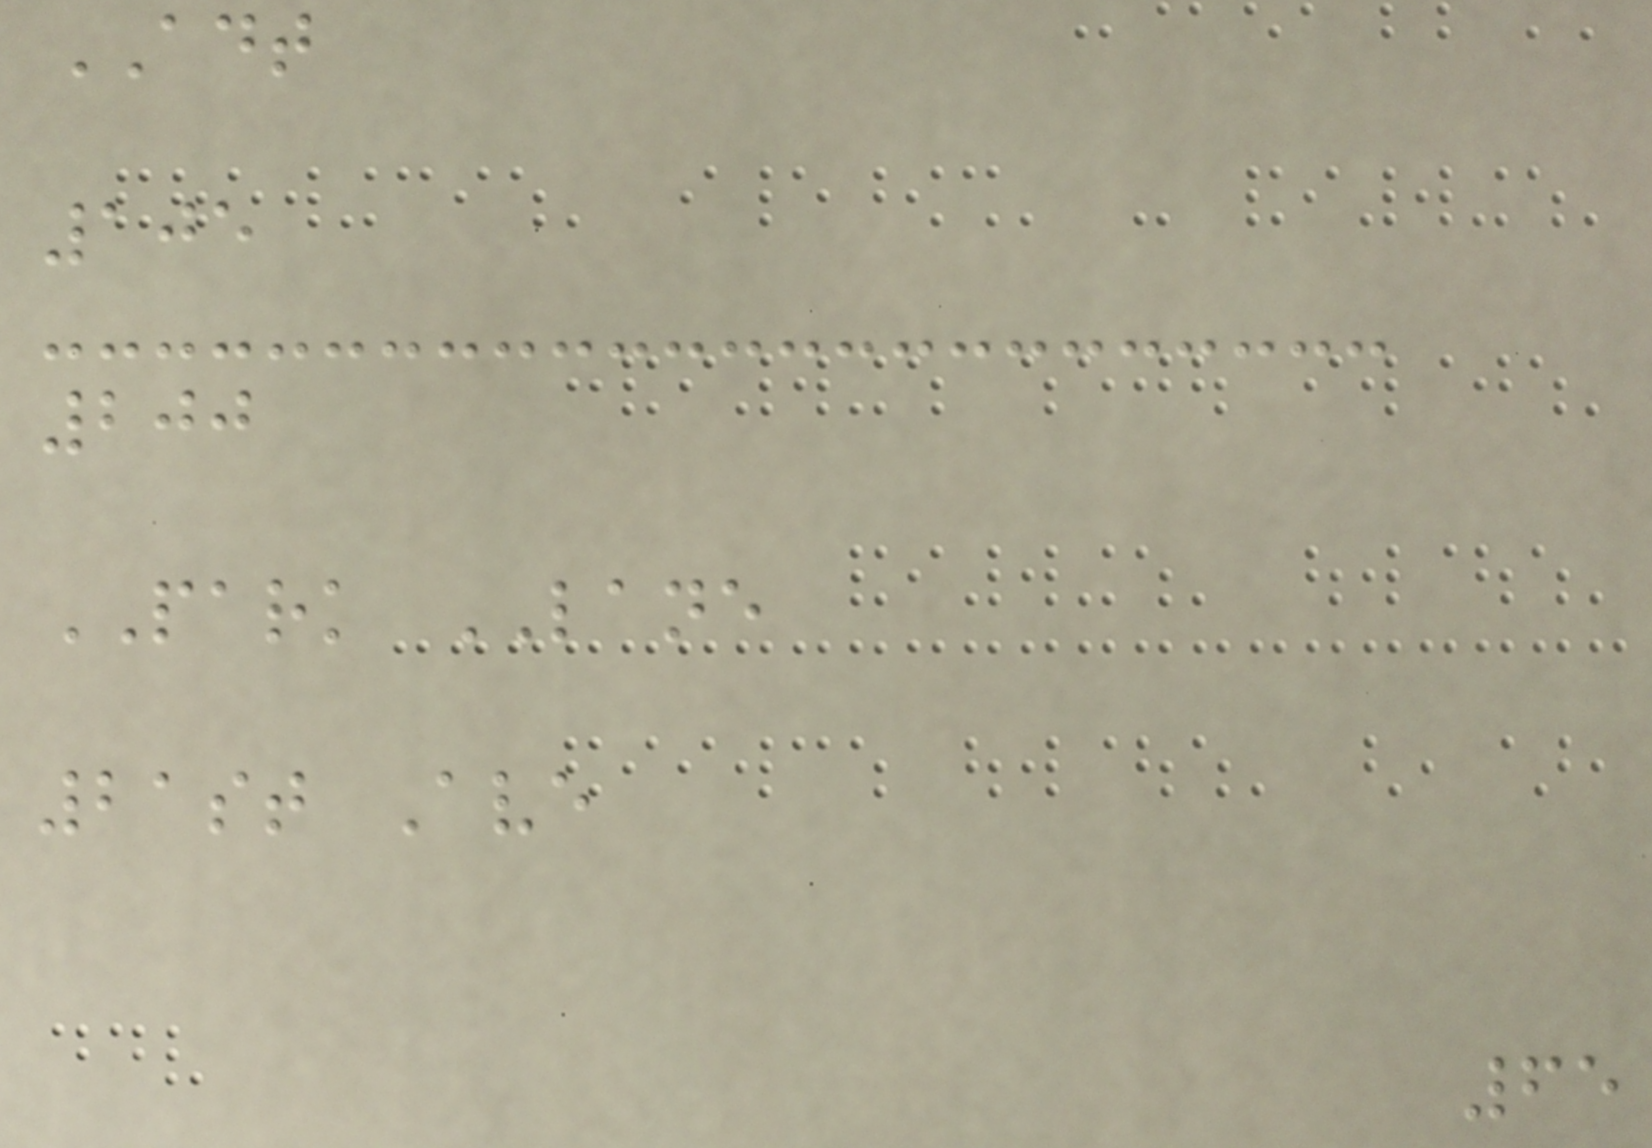ADT
105
200
PARK LANE
21st Ave
65
